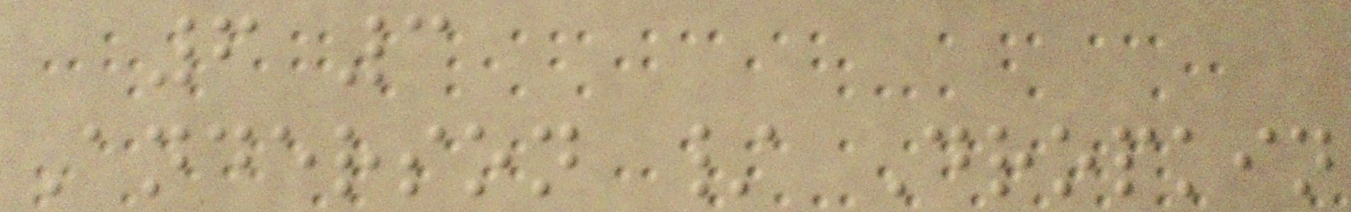6 3
Anderson / Dropkin
